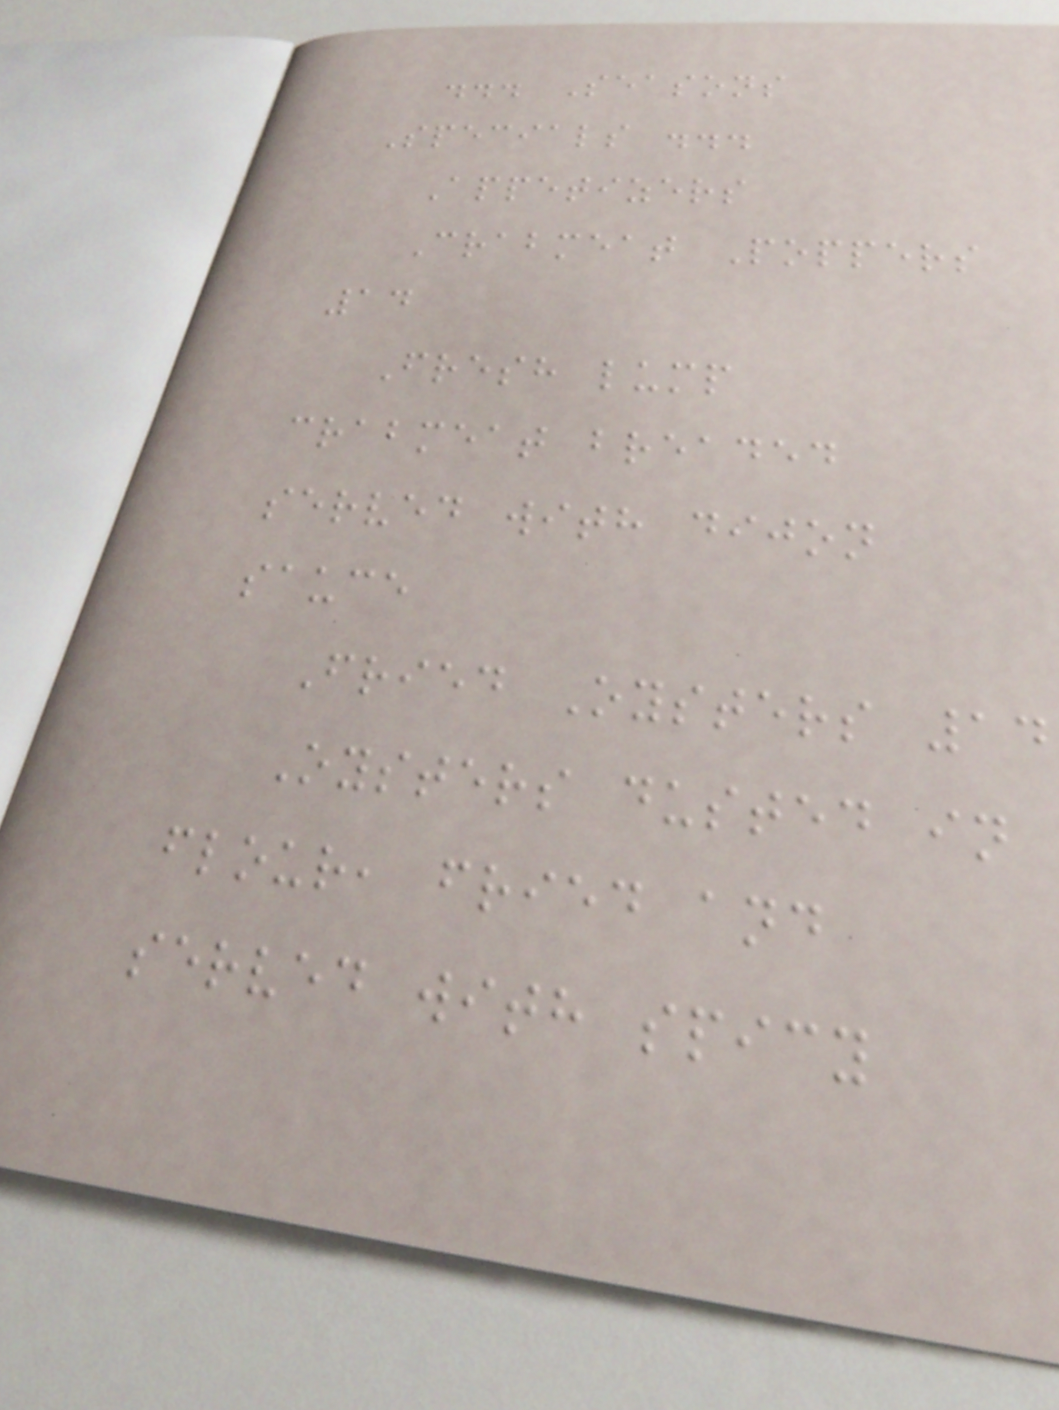... Seasons
Specials ...
Appetizers
Crabmeat Poppers
14
Fresh lump
crabmeat breaded
served with dijon
sauce
Fried Oysters 14
Oysters dusted in
flour, fried and
served with spicy
